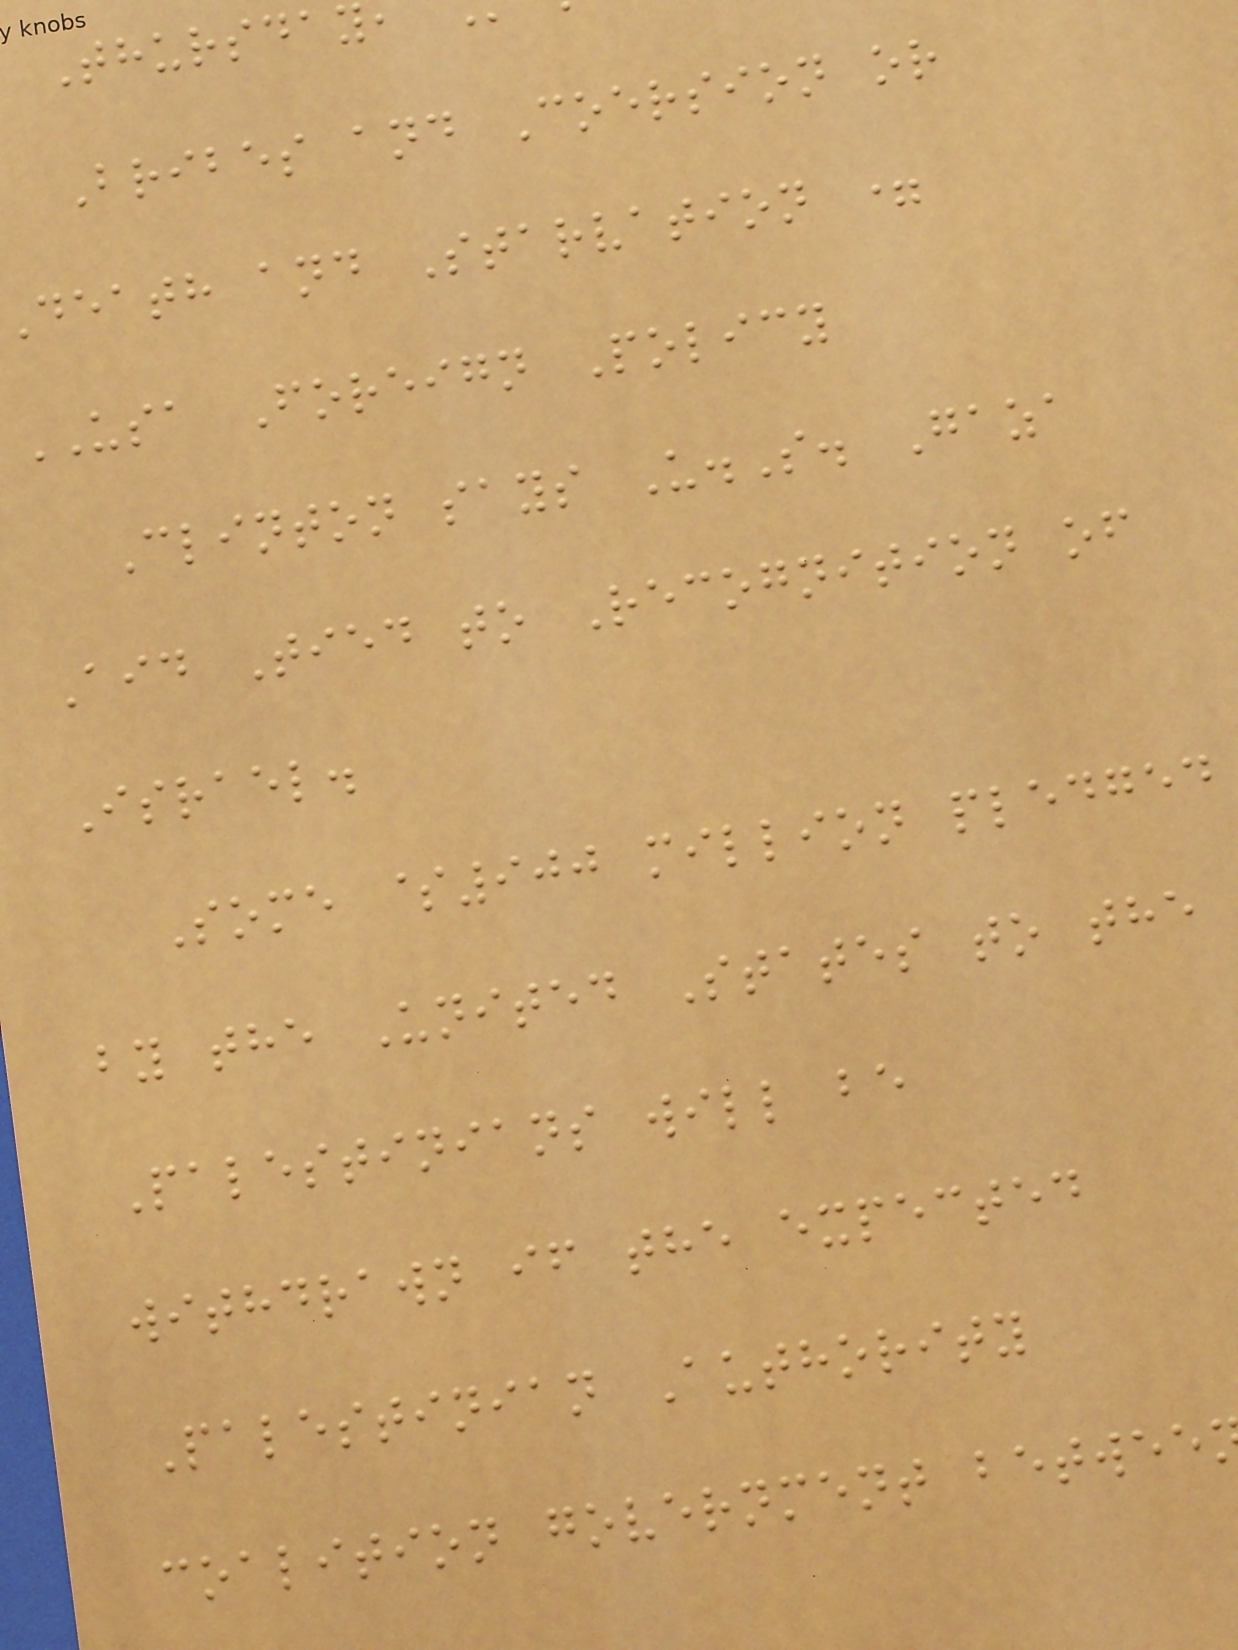Thursday
Bribes and Coersion or
death and Starvation =
USA Foreign Policy
Clinton says U.S. Gaza
Aid Tied to Recognition of
Israel.
Some $900 million pledged
by the United States to the
Palestinians will be
withdrawn if the expected
Palestinian Authority
coalition government betwee
